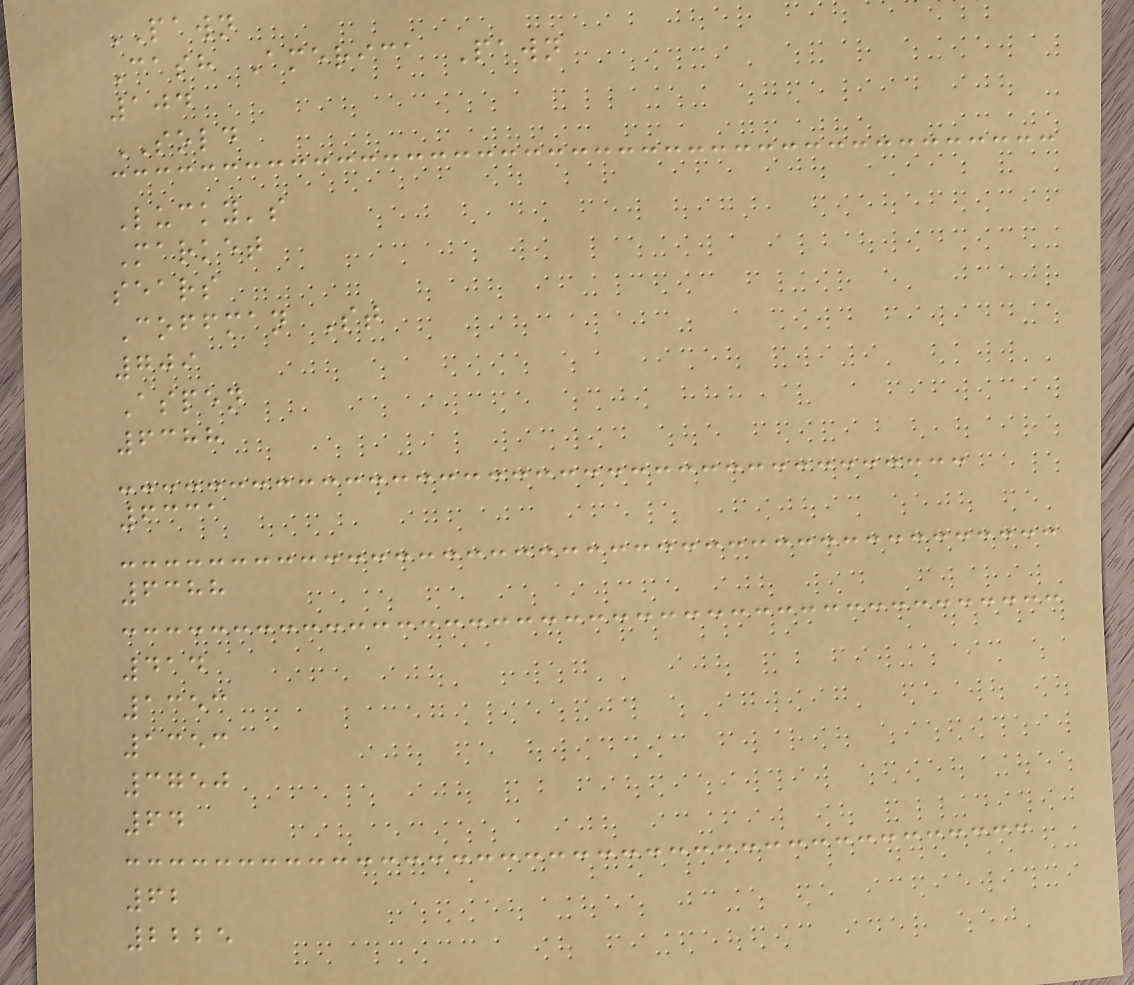PAWN
Cash America Pawn
104
SOLD
Lucky's
Market
sears
Coffman St
709
Aspen
6388
6331
6388
414
1353
1353
3750
64
62
2225
